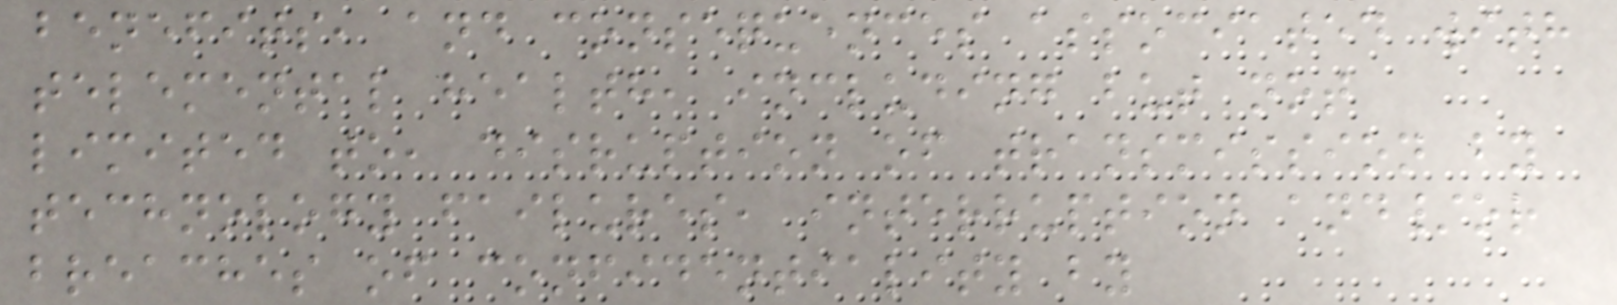benefits, and consequences associated with
telemental health, including but not
limited to, disruption of transmission by
technology failures, interruption and/or
breaches of confidentiality by
